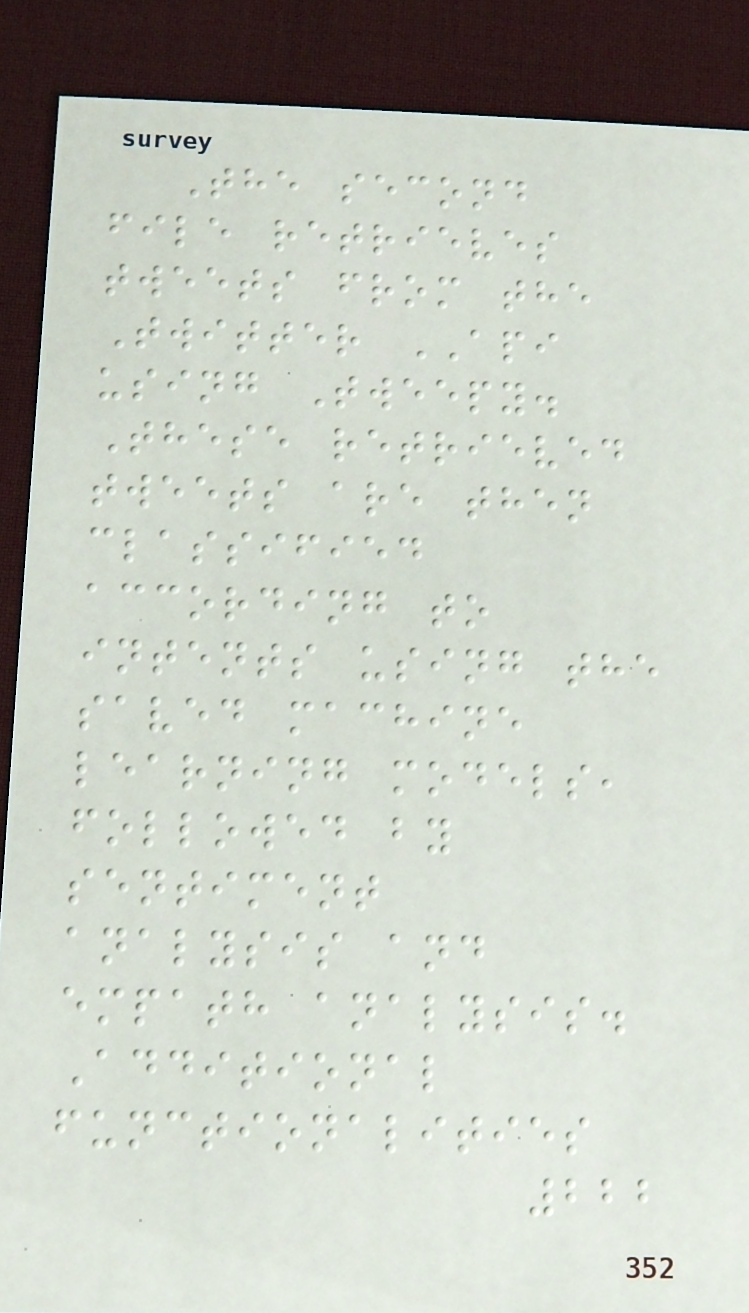The second
file retrieves
tweets from the
Twitter API
using Tweepy.
These retrieved
tweets are then
classified
according to
intents using the
saved machine
learning models,
followed by
sentiment
analysis and
empath analysis.
Additional
functionalities
222
